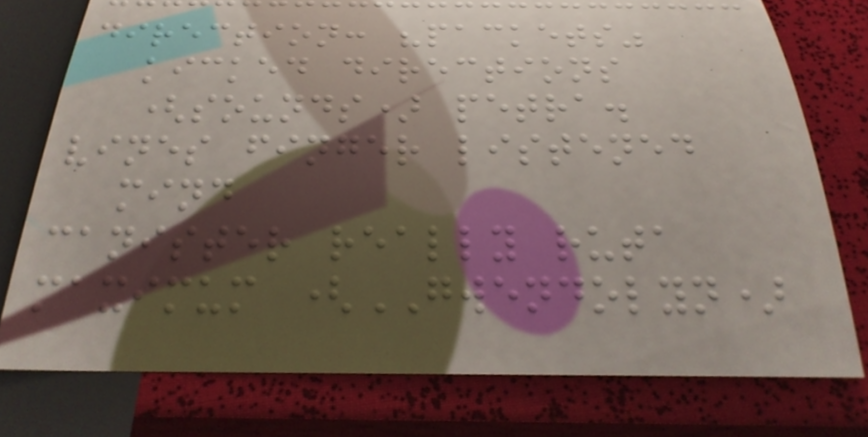direction: "packets"
kicked directions
(sounds) petra.
vines finger listened
mind
canister really ruta
maximum (GWENDOLYN)
